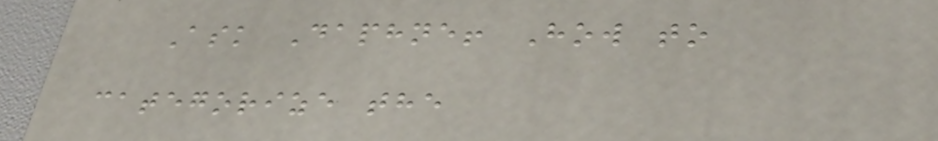Ask Daphne! How to
categorize the
